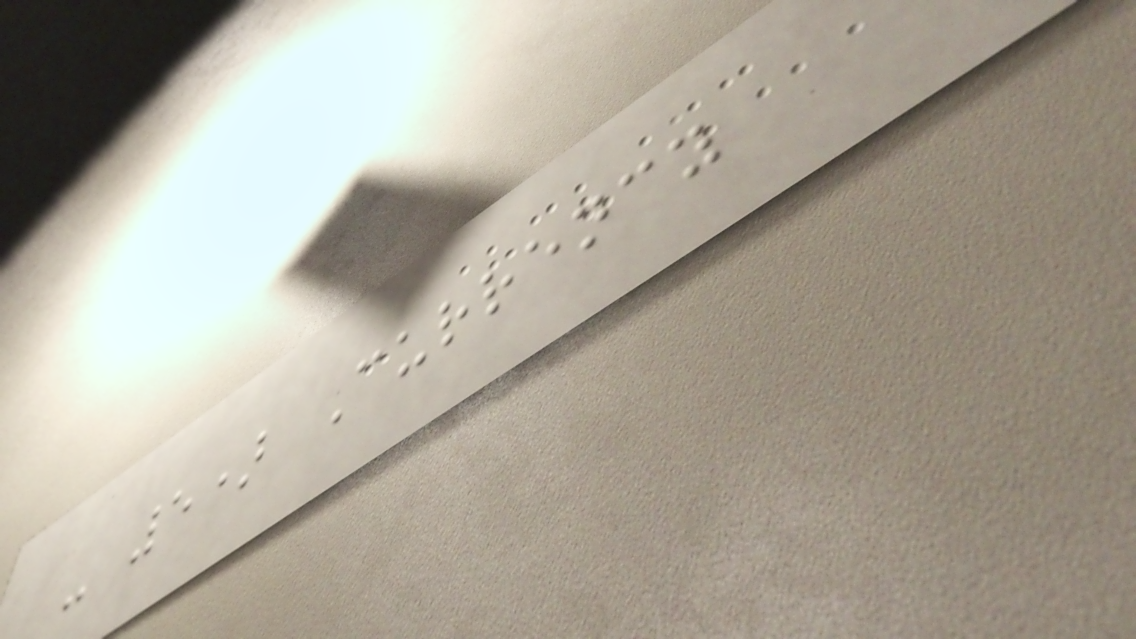- 5) Currency
